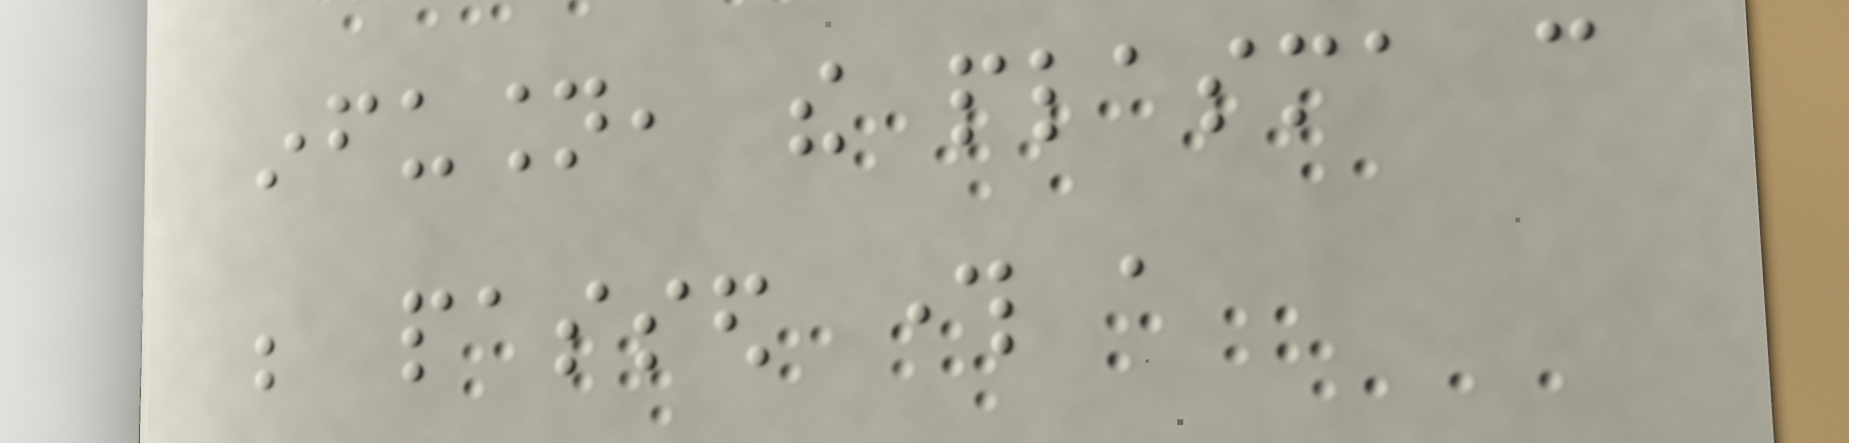infusion, the plasma can
be passed through a
